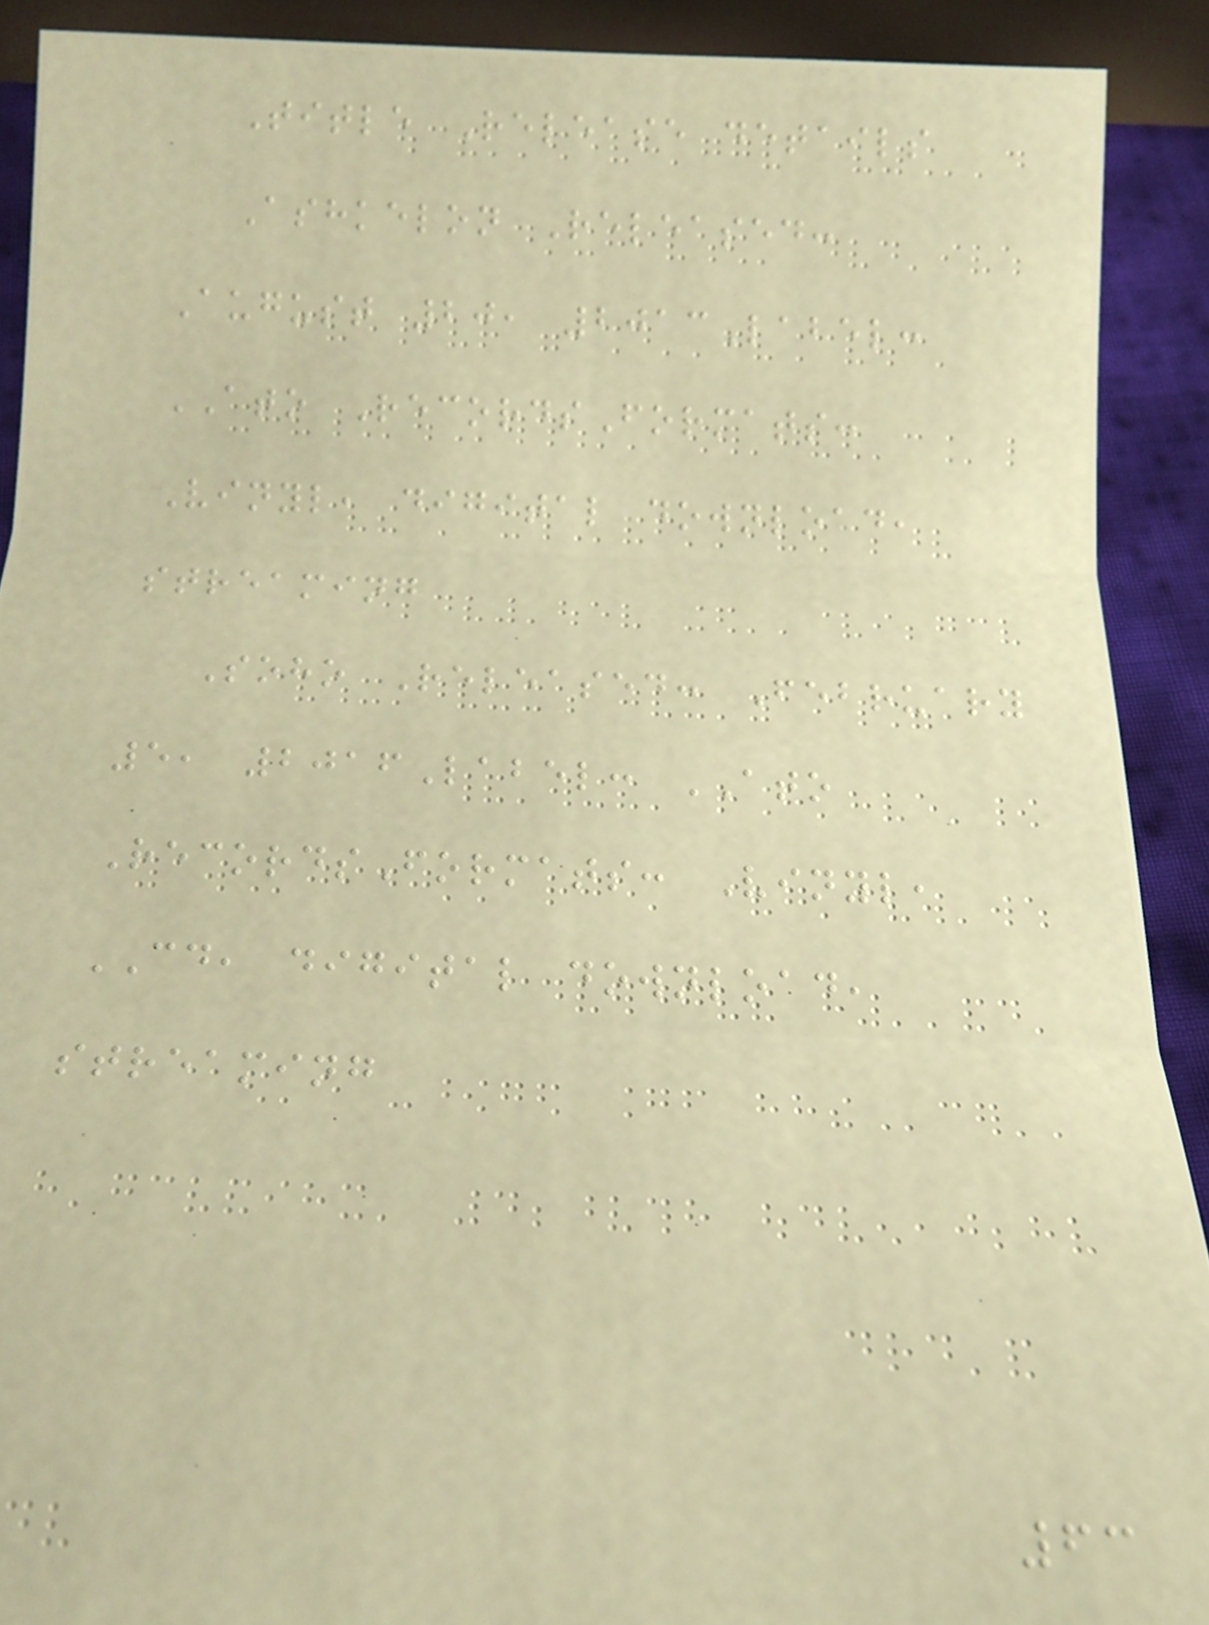Title Release details
Ashkelon Released:
August 20, 2013Label:
ATO RecordsFormats:
Vinyl, digital download,
streaming
Soho Released: February
5, 2016Label: ATO
RecordsFormats: Vinyl,
CD, digital download,
streaming
63
